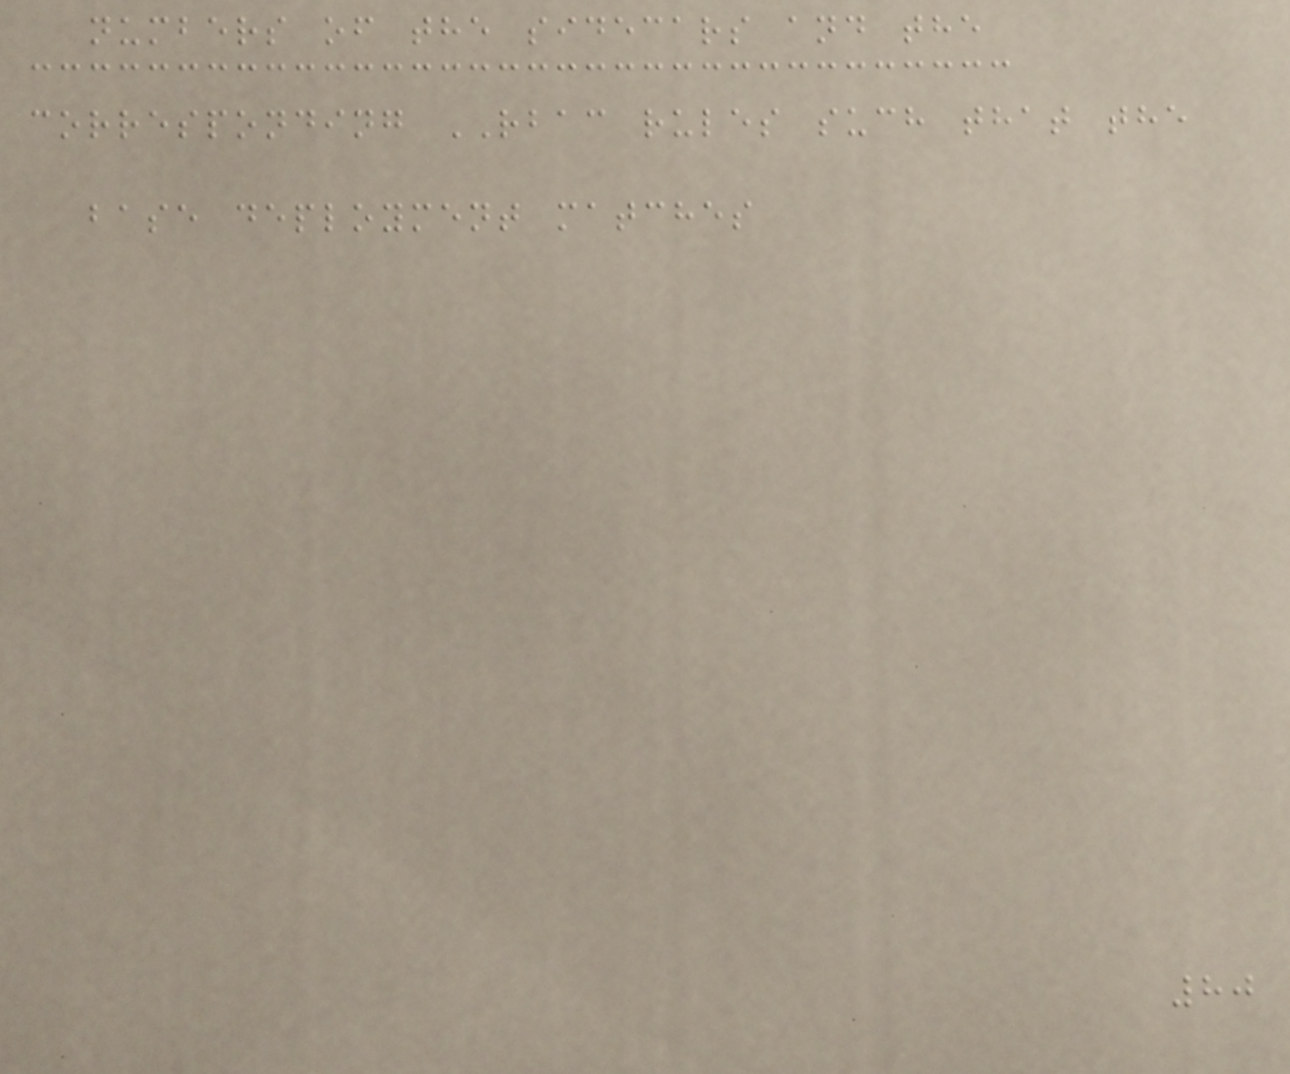numbers of the sidecars and the
corresponding RBAC rules such that the
base deployment matches
80
